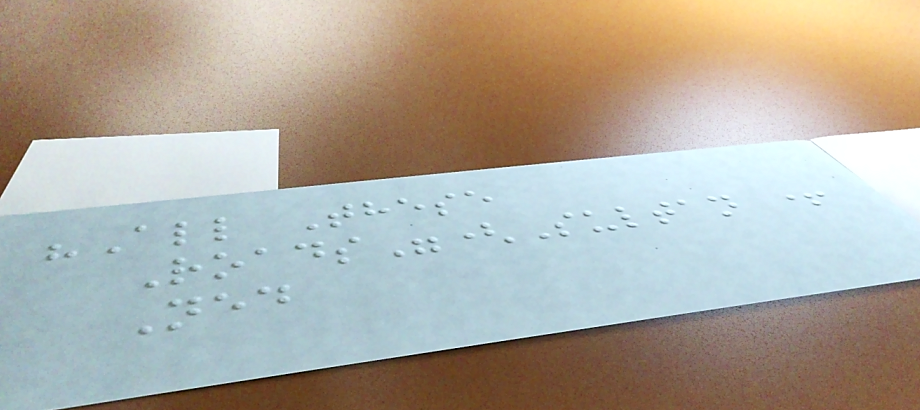"All These
Roads"(Sultan +
Ned
